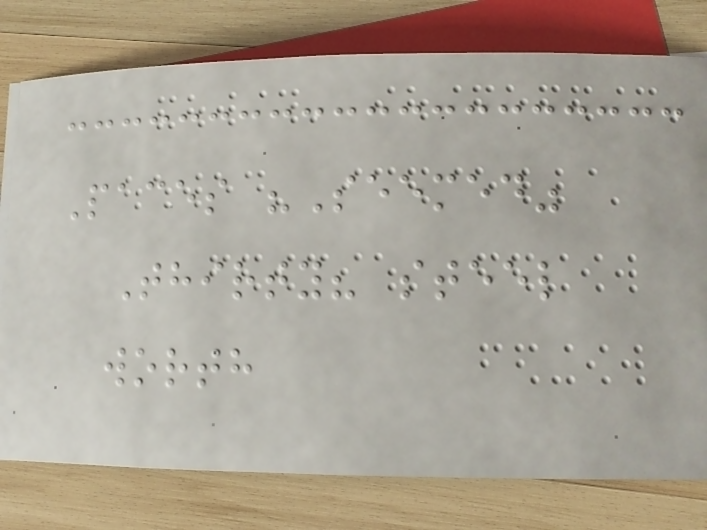Paces "Seemed"
Thirty? steel
worth
